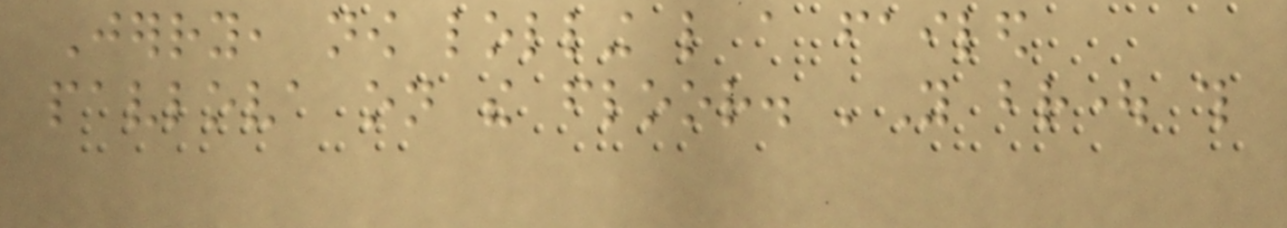Jerry, now lolling like a failed
pavlova on the floor. 'You brought this
